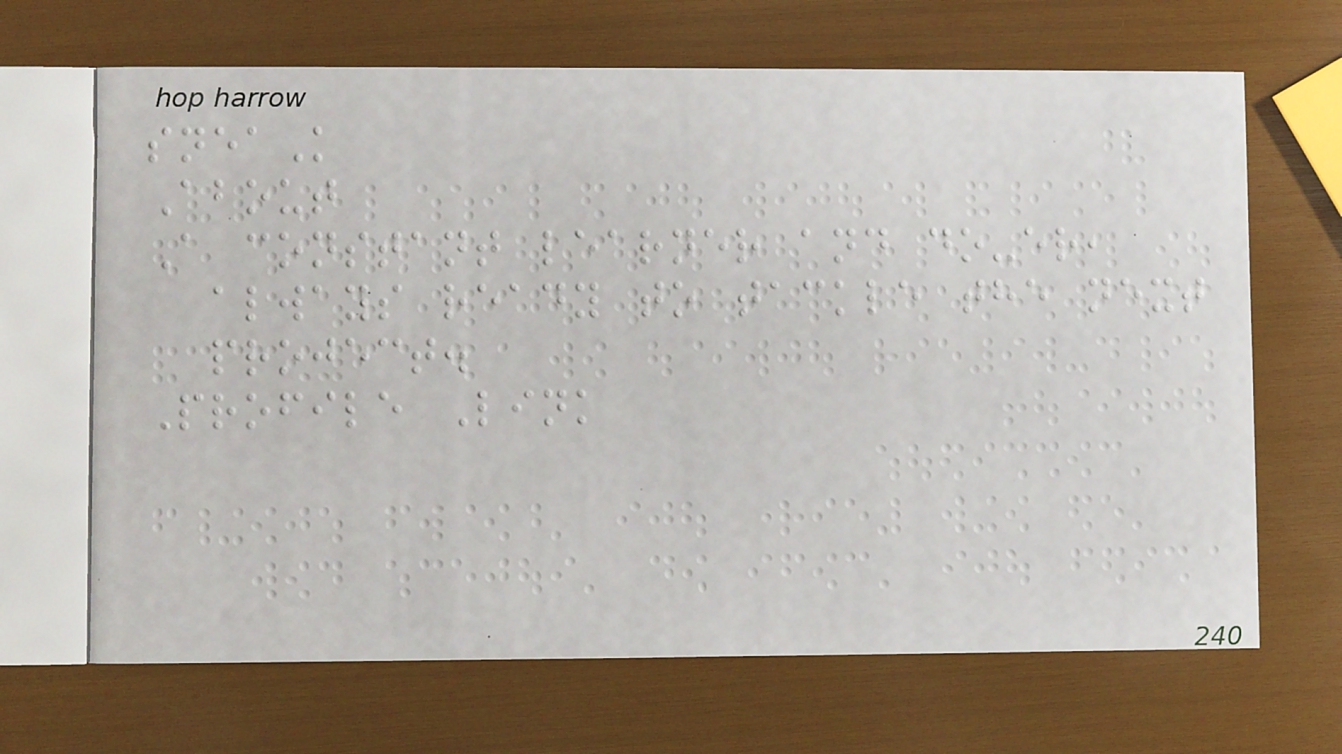sneaK
About
A constant learner and do-er,
always ready to tackle the next
project.
Profile Link
